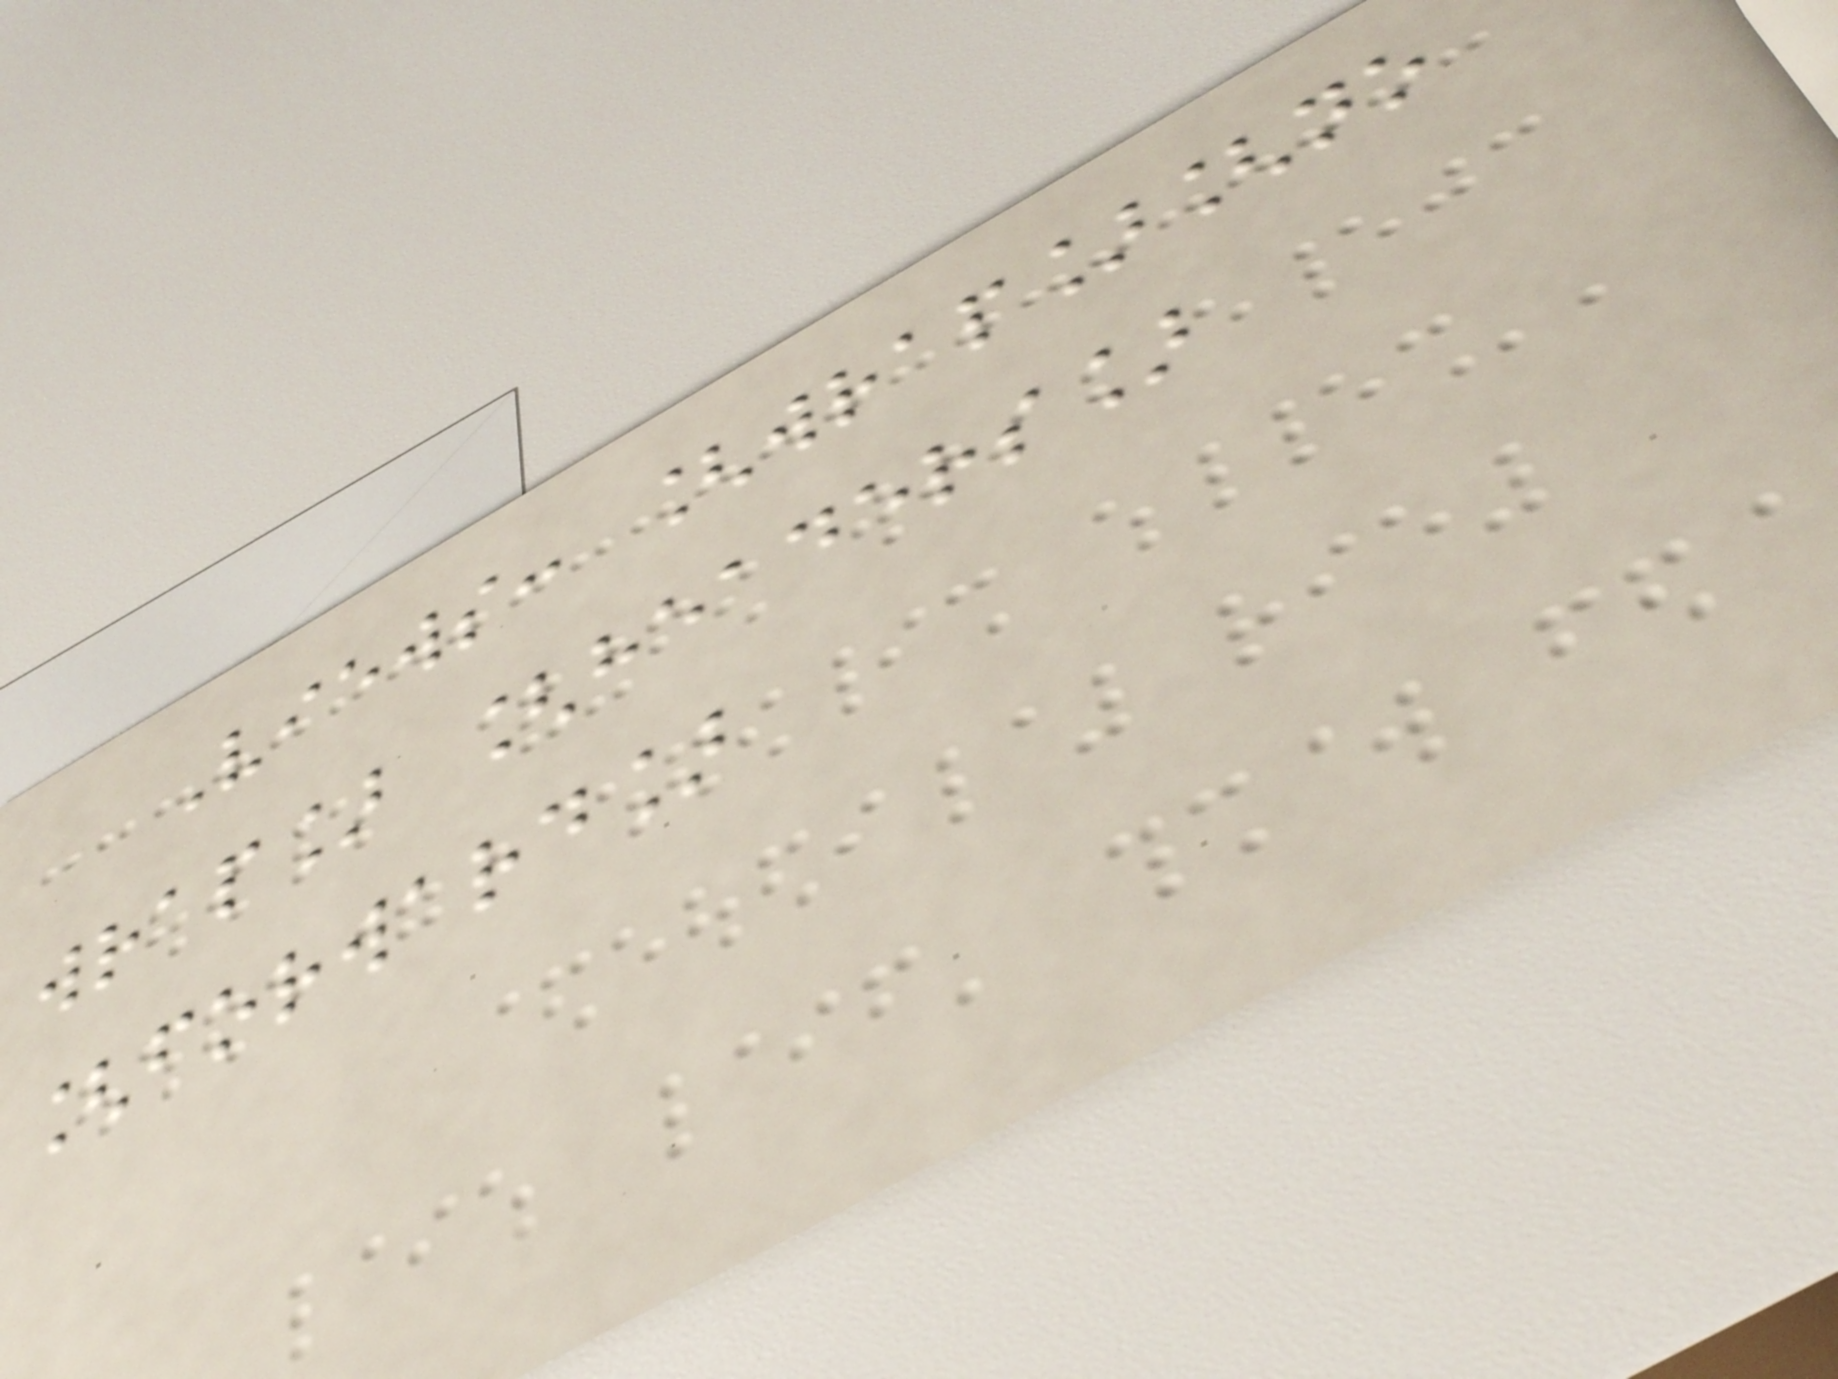Views: [wrap][no
wrap] [headers]
[forward]
